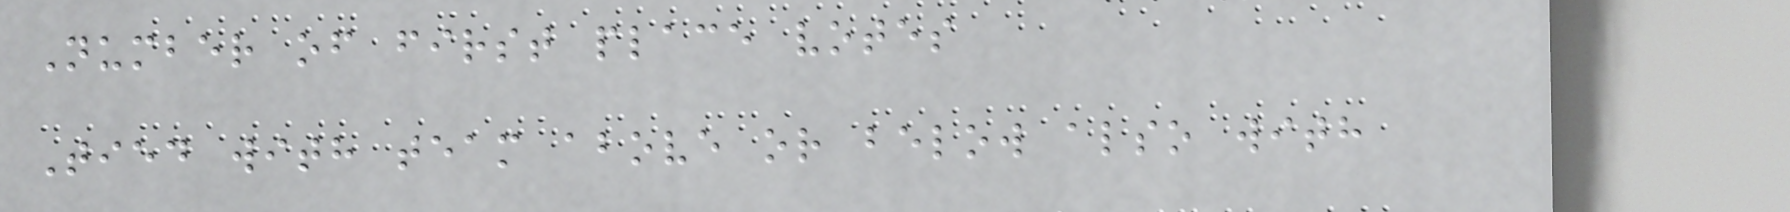Number of first place votes
Tied with team above or below also with
